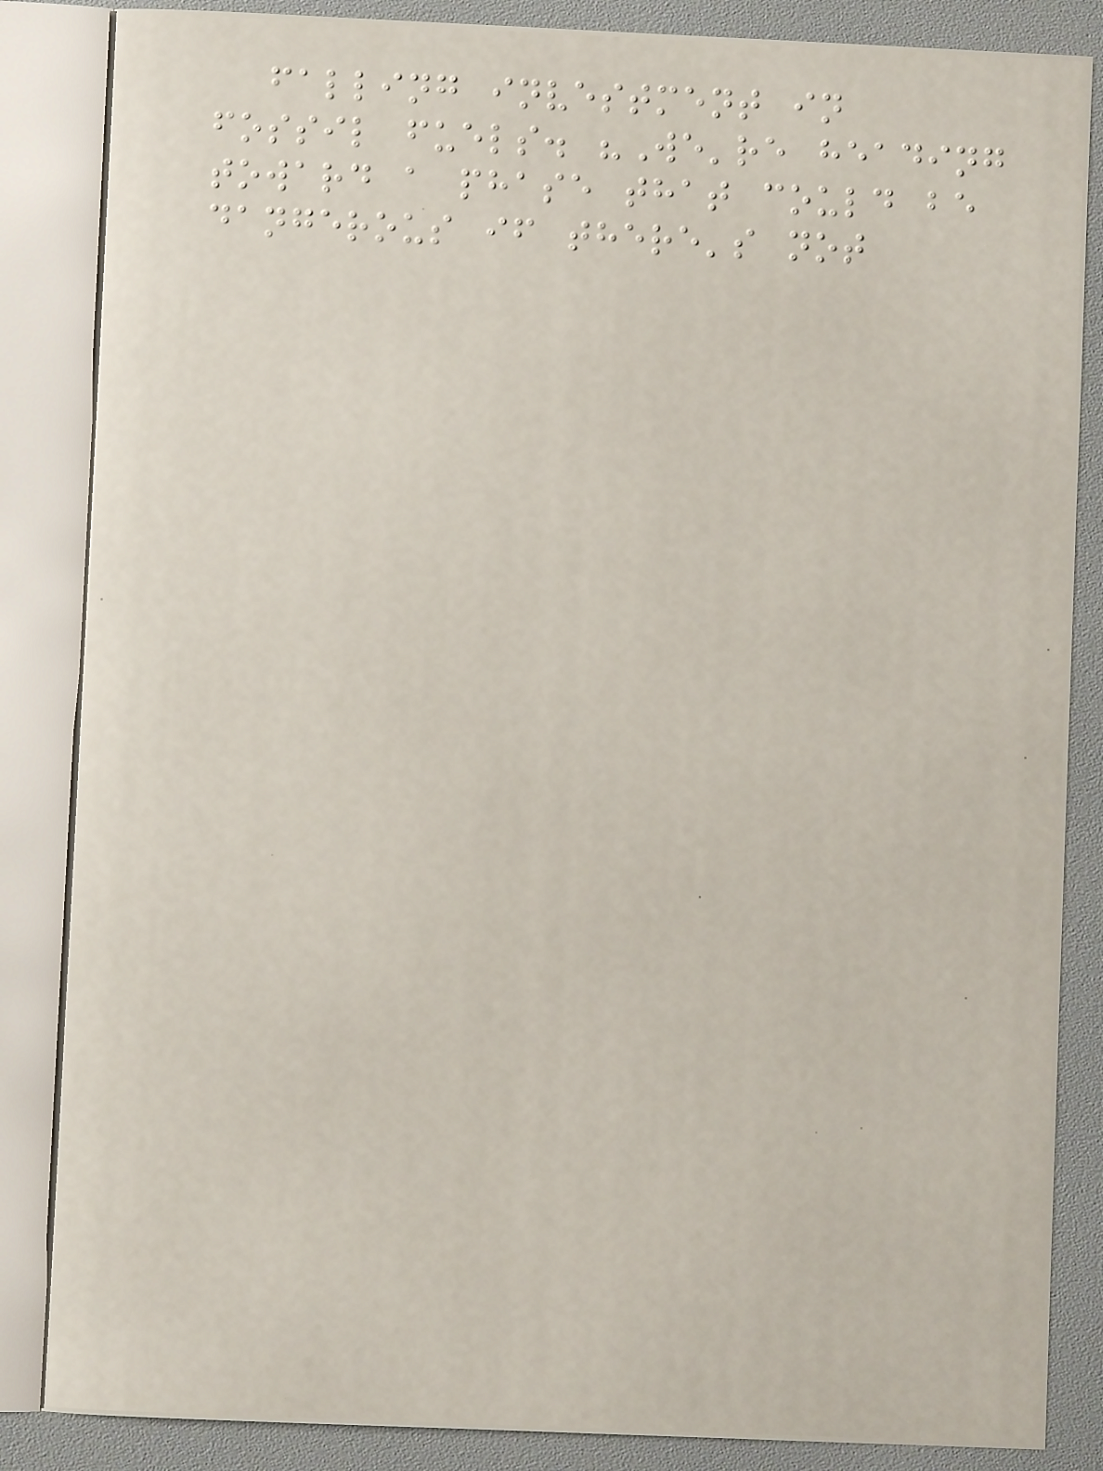falling investment in
fossil fuels. "We're heading
toward a phase that could be
dangerous if there's not
